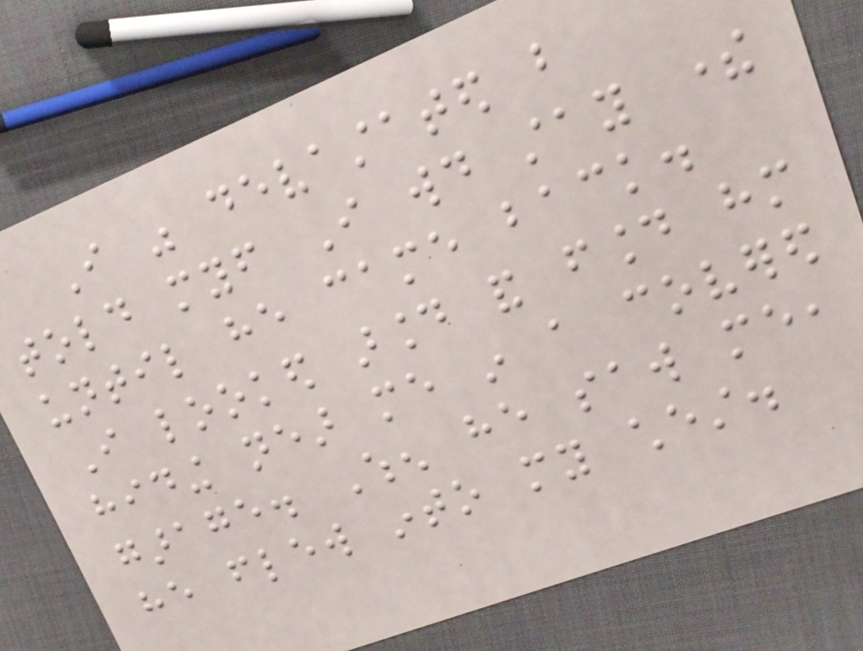I was devastated but
told myself I would stay there
until he came back.
I looked around and found him
hiding near me in a covered
garage. When he saw me,
he flew into my chest.
